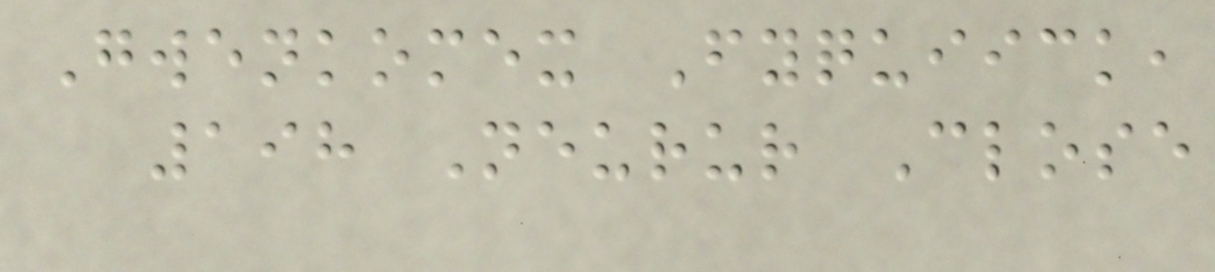Gwenkomex Fyquiick,
198 Neurur Close
